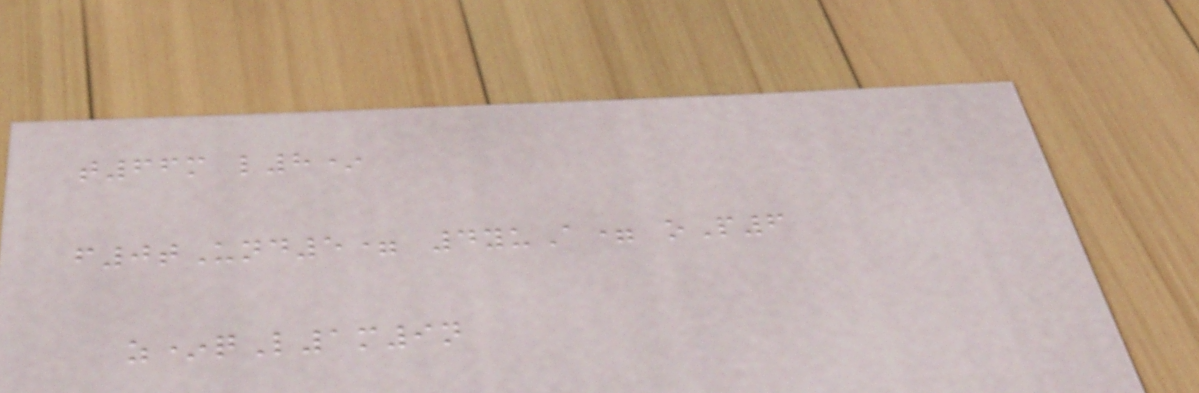t66m l8*
f0tUnd5= 4yuA= oP6
z*qL1m9n
